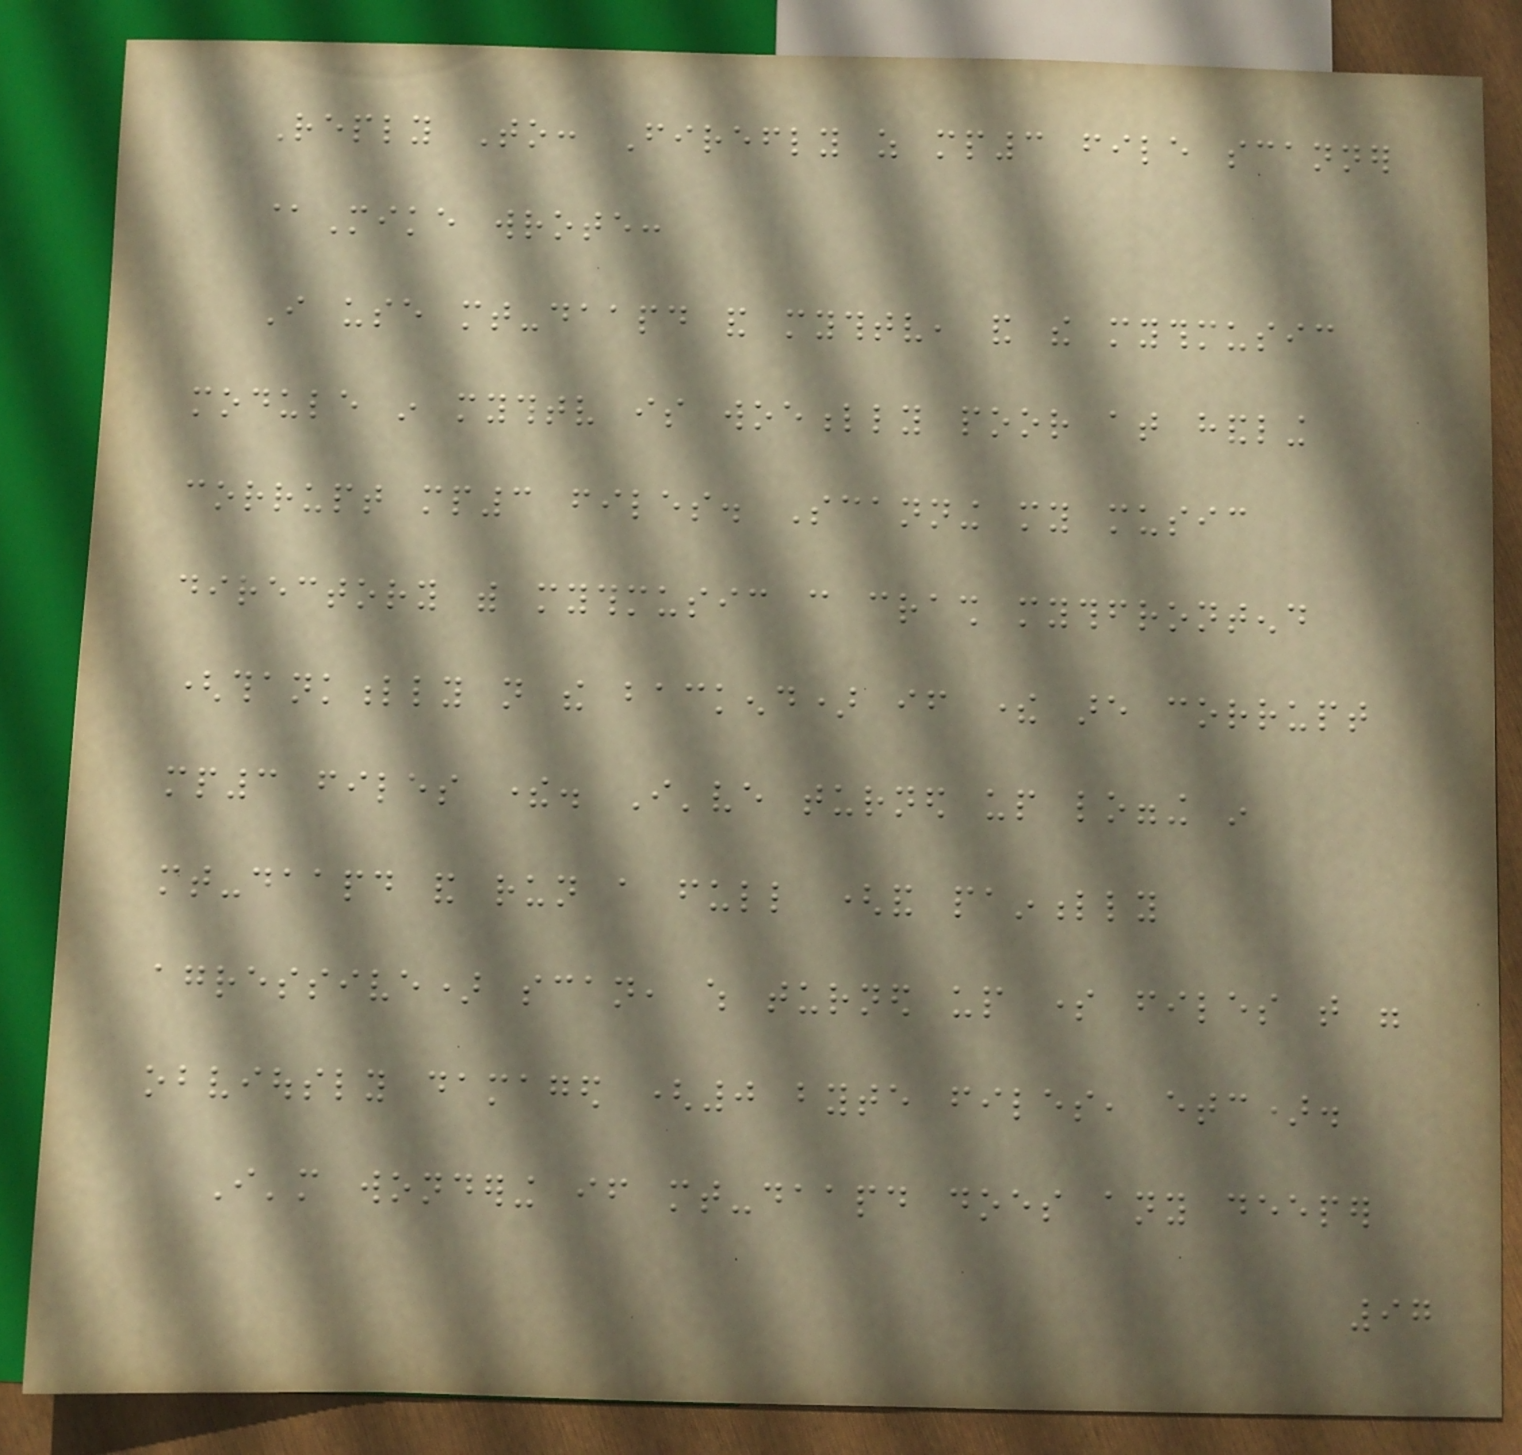Reply To: Firefly as mp3 file scanner
@Mike wrote:
I use mt-daapd and mythtv, and the mythmusic
module in mythtv is woefully poor at handling
corrupt mp3 files. Scanning my music
directory with mythmusic can crash mythfrontend
(thankfully not the backend) if there are corrupt
mp3 files there. I've turned up logging in
mt-daapd and run a full (and painfully
agressive) scan, which turned up some files that were
obviously damaged (0 byte files, etc).
I'm wondering if mt-daapd does any deeper
97
